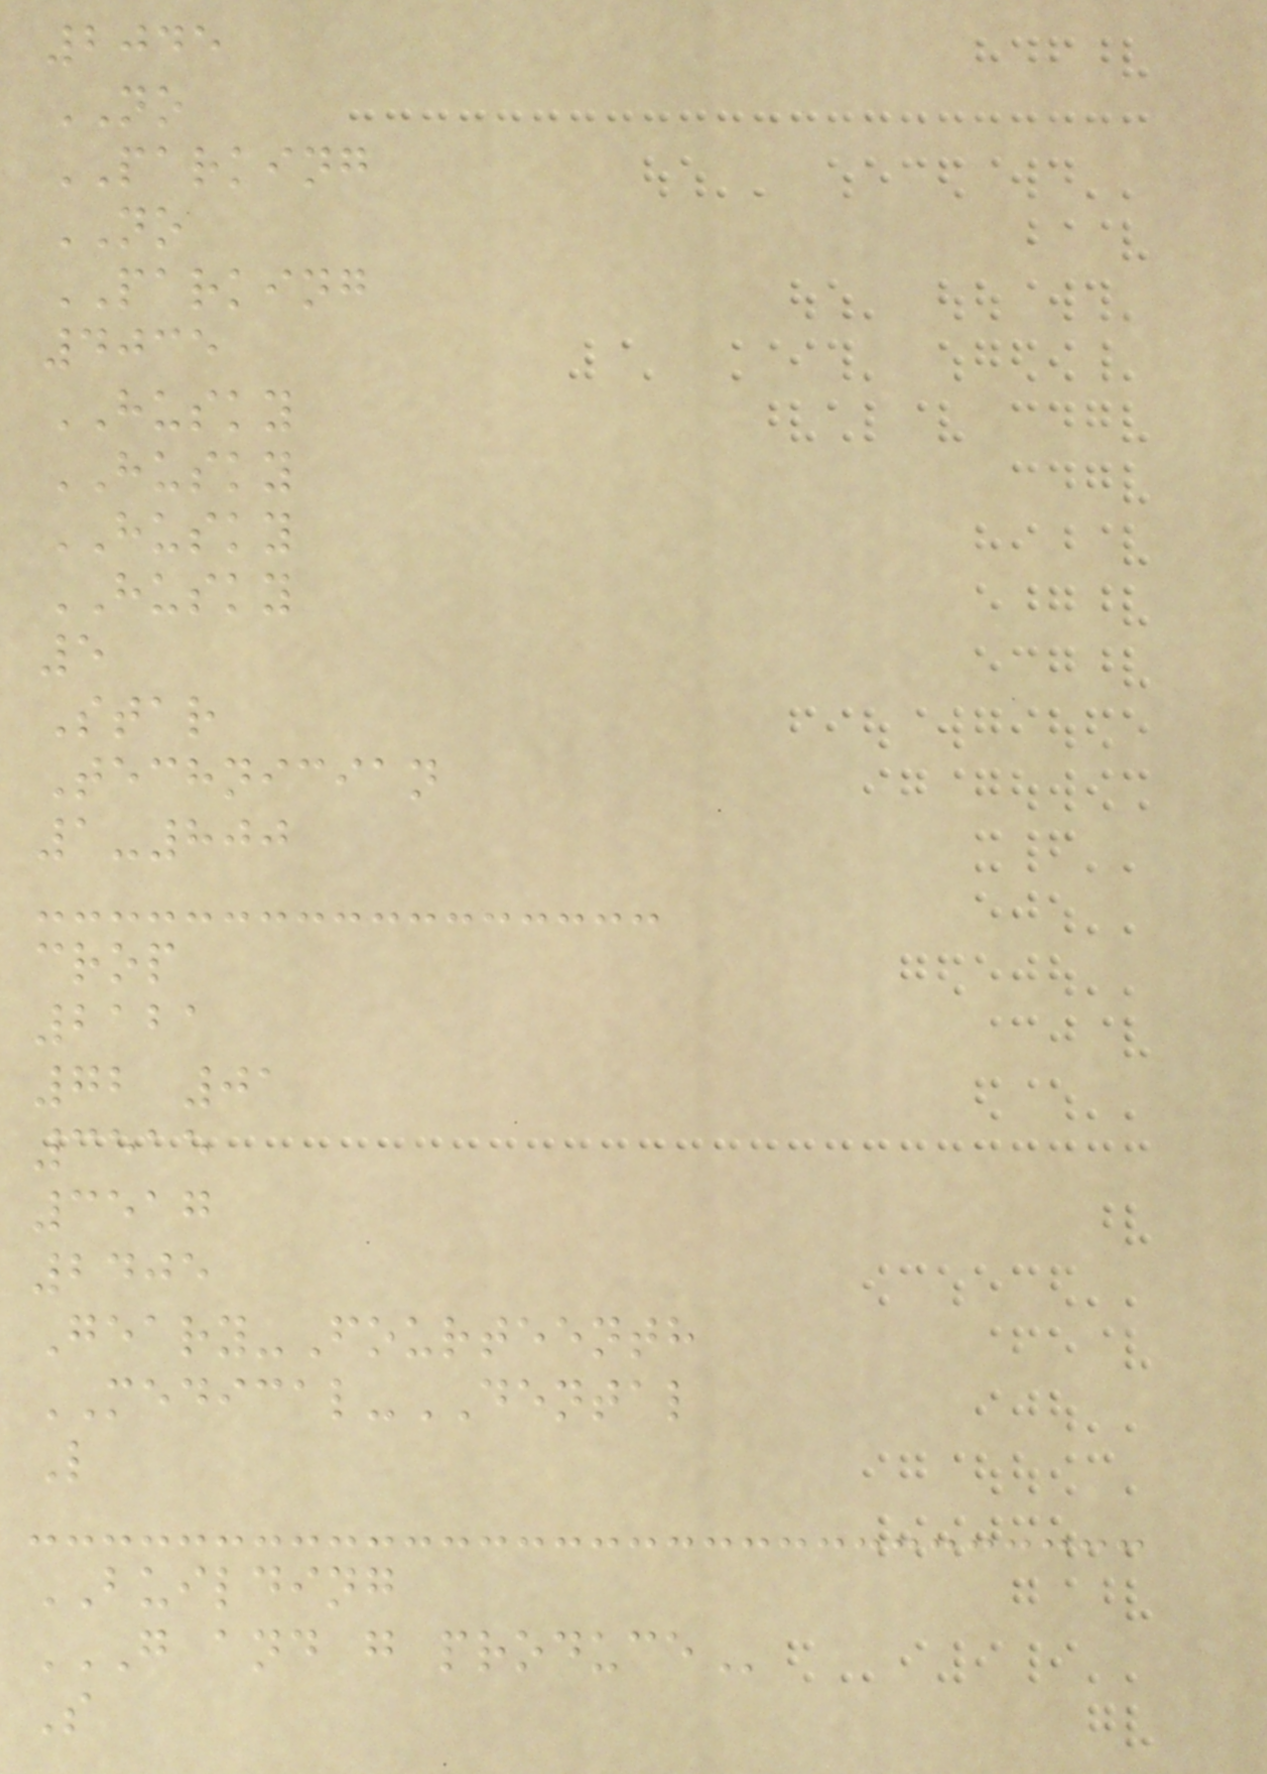2045
NO
PARKING
NO
PARKING
4035
HUSKY
HUSKY
HUSKY
HUSKY
5
Star
Technician
1-800
crop
2121
72 01
3515
3517
2405
Geary-Fourteenth
MEDICAL-DENTAL
L
BUILDING
G AND G PRODUCE
S
